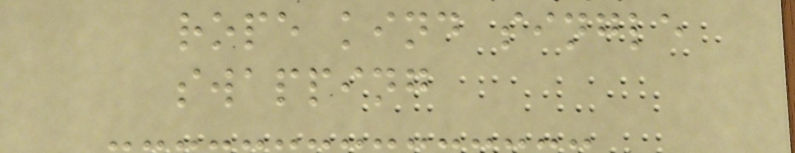rope kind single
swapping
